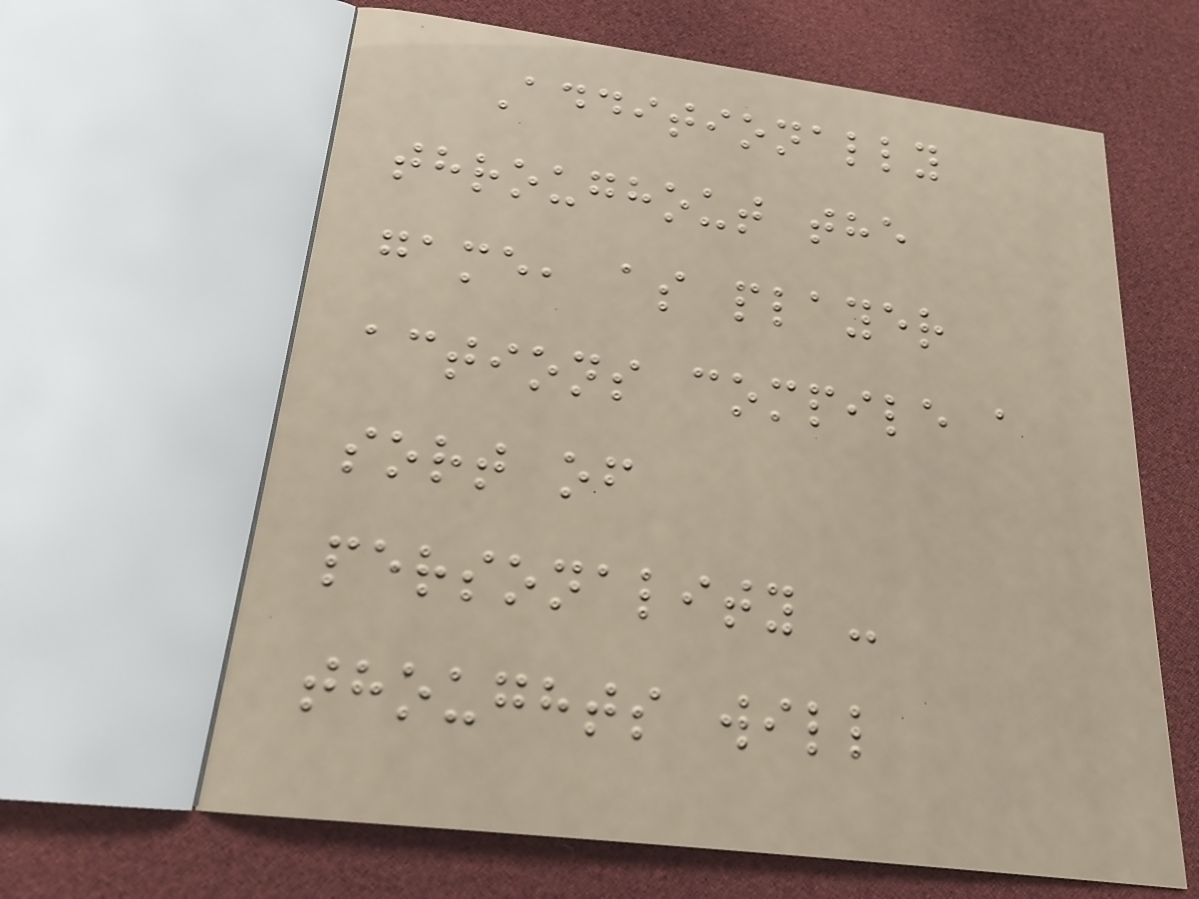Additionally
throughout the
game, as player
actions compile a
sort of
personality -
thoughts will
